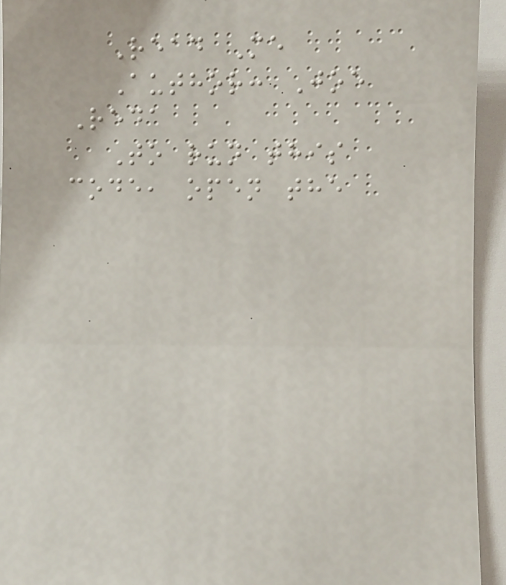Read Me
Author: Joe
Reda
To run this
code, open the
